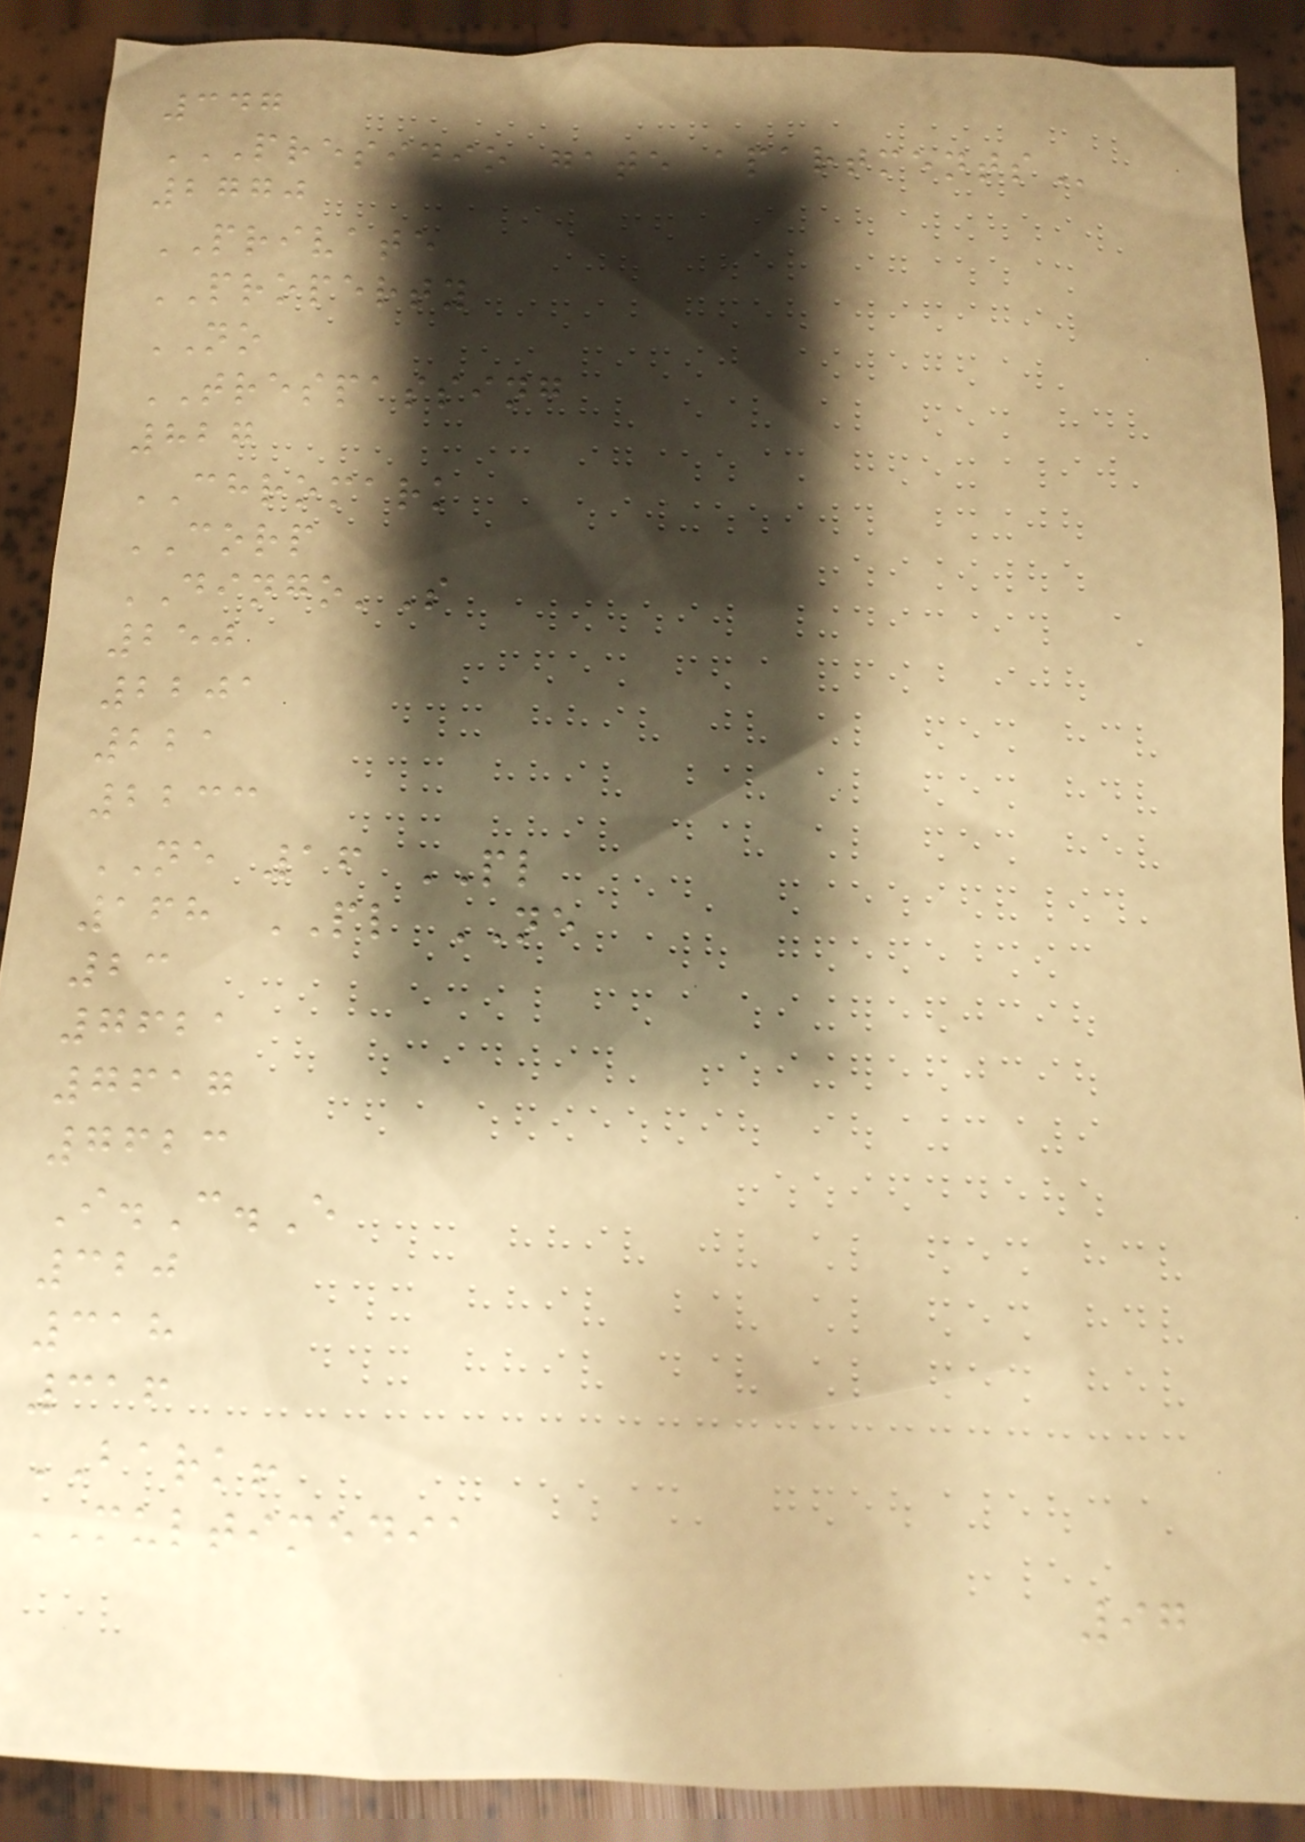347
PRESIDIO GATE APARTMENTS
2770
PRIVATE
PROPERTY
NO
TRESPASSING
827
CHROMARK
CORP
DINGO'S
250
2201
221
2233
NE 16 PL
168 PL NE
23
7621
7617
7623
I.C.E
320
318
316
BARK!
MULTIMEDIA
97
